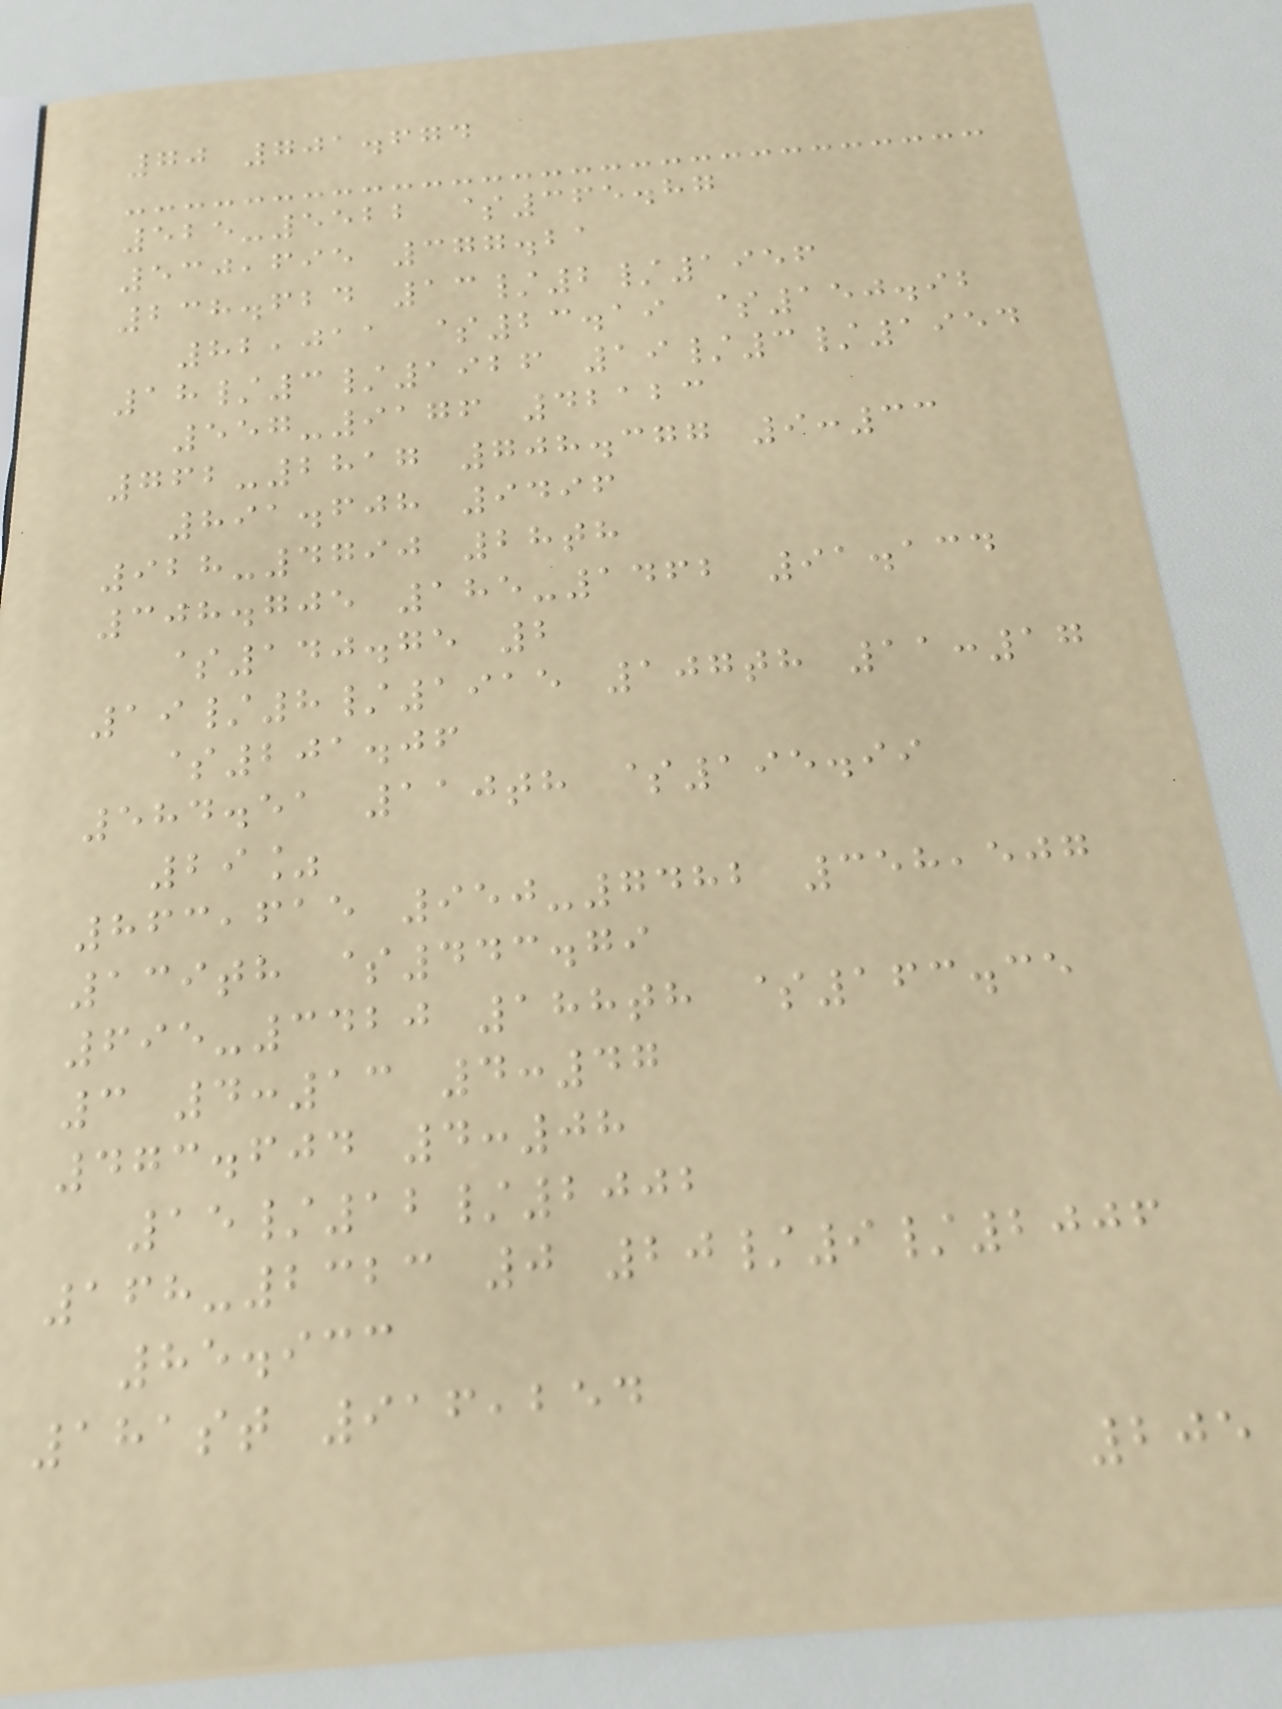70 701.674
525-5522 $365.87
530,695 377.21
238.624 13/2/1956
82,011 $23.19 $150.92
18/3/1926 19/3/1954
557-9176 42123
762-2817 708.377 9:33
891.608 9496
928-4790 28th
308.705 185-1462 91.134
$140.75 2
19/8/1915 107th 11:17
$201.06
584.51 110th $195.99
29%
863,615 950-7482 358,507
139th $443.79
695-3420 188th $163.35
3 4:13 4:47
473.604 4:08
15/12/2002
168-2323 0 20/9/2006
85.933
181st 916,254
205
